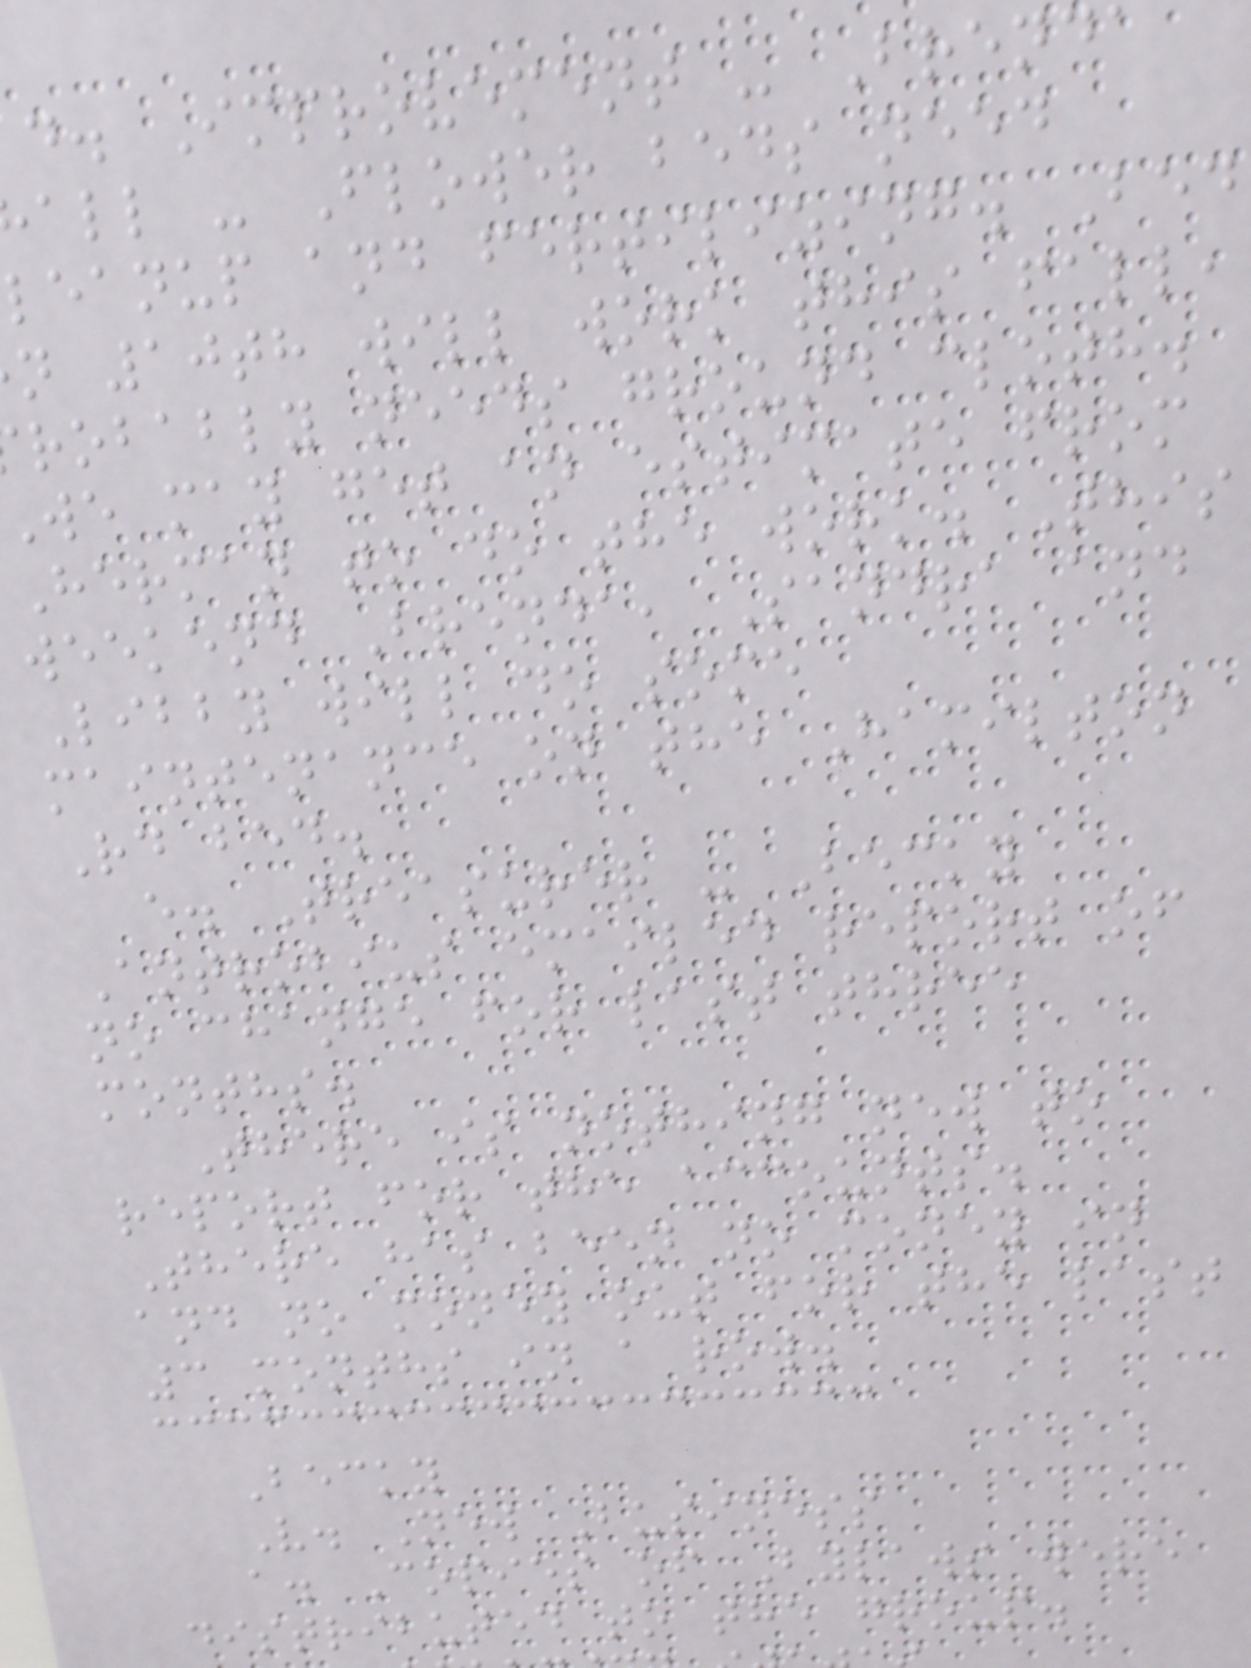d. Improvement - Brenda
all - Flower beds need
leanup and fertilizing. Bed
n 10th will work this fall,
robably needs ground cloth.
we may get an estimate from
Herman to do the work. This
weekend Brenda, Sandra and
Libby will do some
maintenance on the Hamilton
Rd bed.
e. Treasurer - Becky
Antrobius emailed report of
no change for last three
months.
There is nothing new to
report for the accounts.
There has been no money in
and no money out for the last
3 months in a row.
Becky
V. New Business
a. Copies of Bylaws were
distributed to the group.
